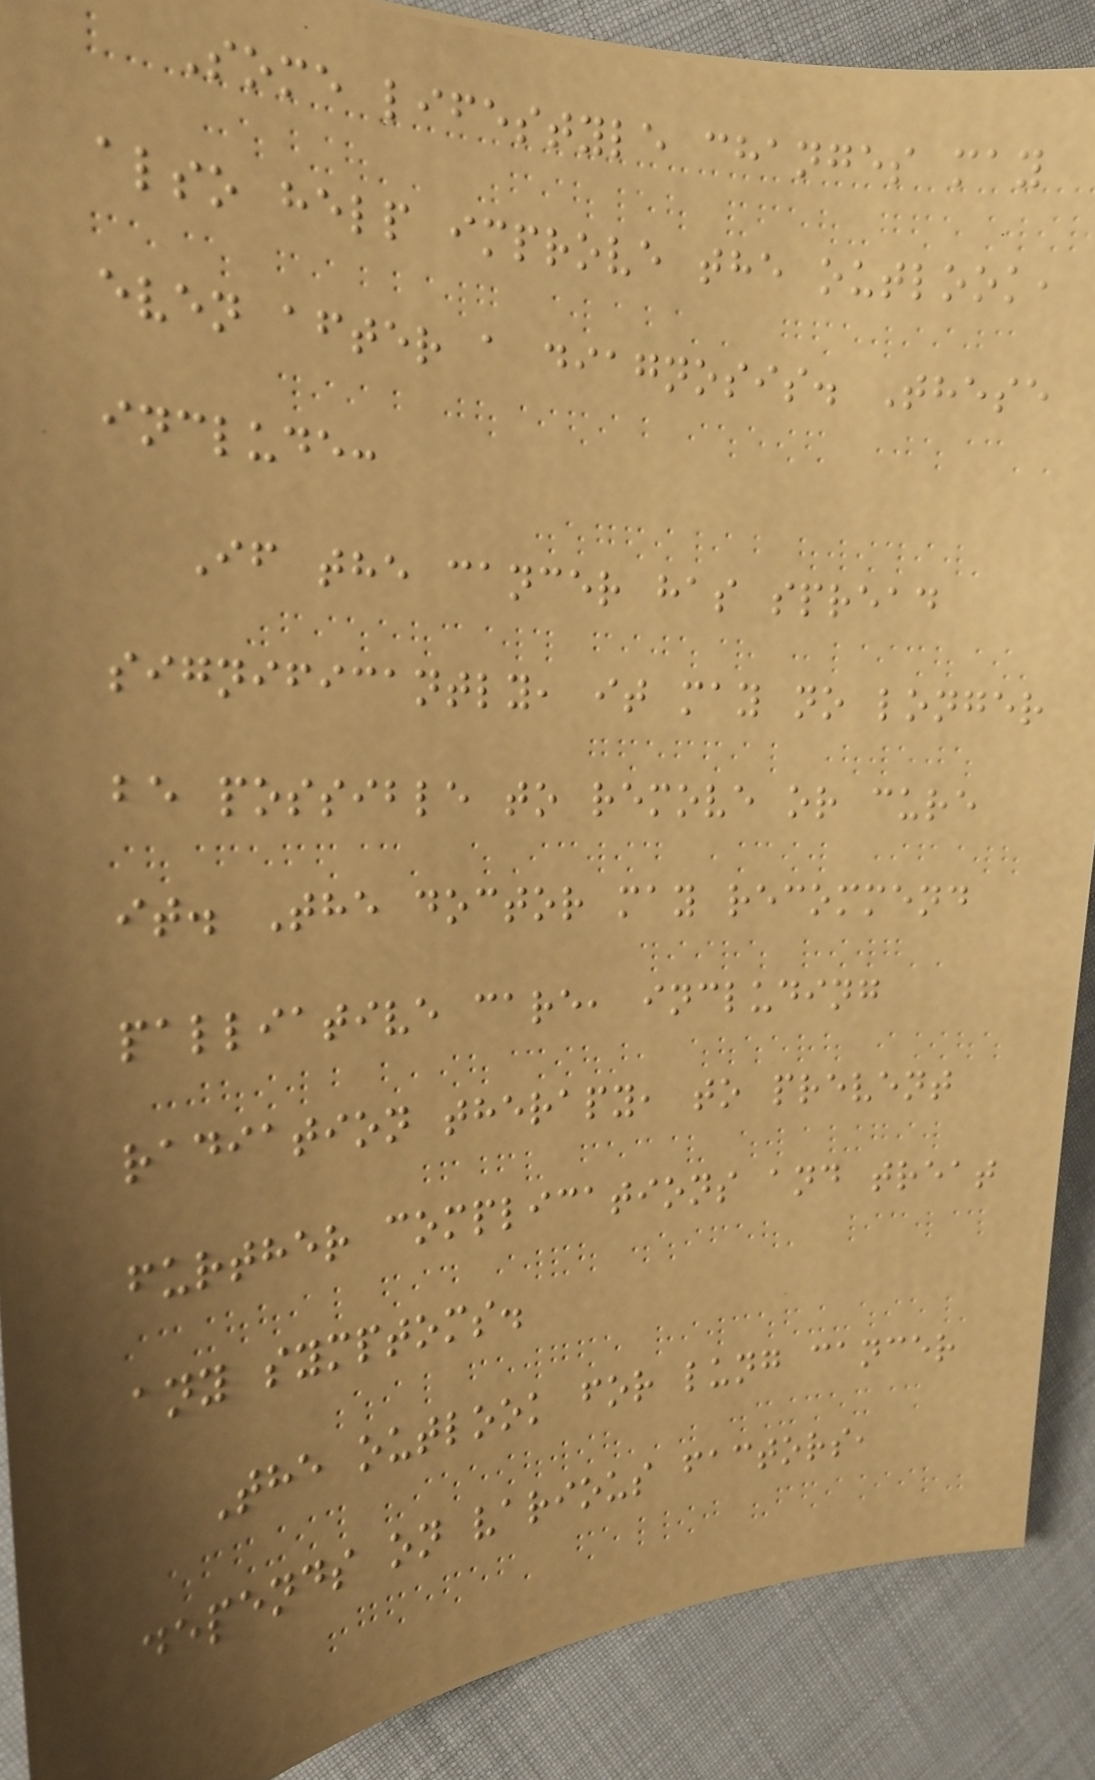Some lifestyle changes may
also help improve the outlook,
even after a diagnosis. These
include:
If the cancer has spread
significantly, it may no longer
be possible to remove or cure
it. The doctor may recommend
palliative care, including
radiation therapy, to prevent
further complications and treat
any symptoms.
The outlook for lung cancer
depends on various factors,
